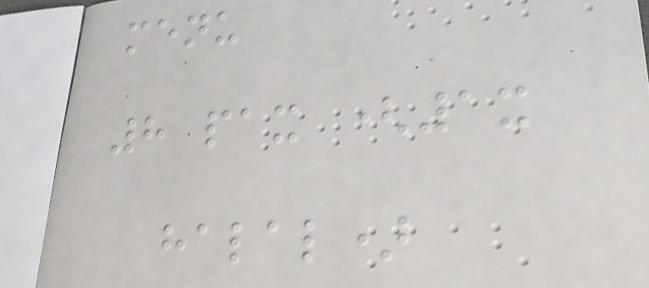menu
8 pax (1x
halal)
